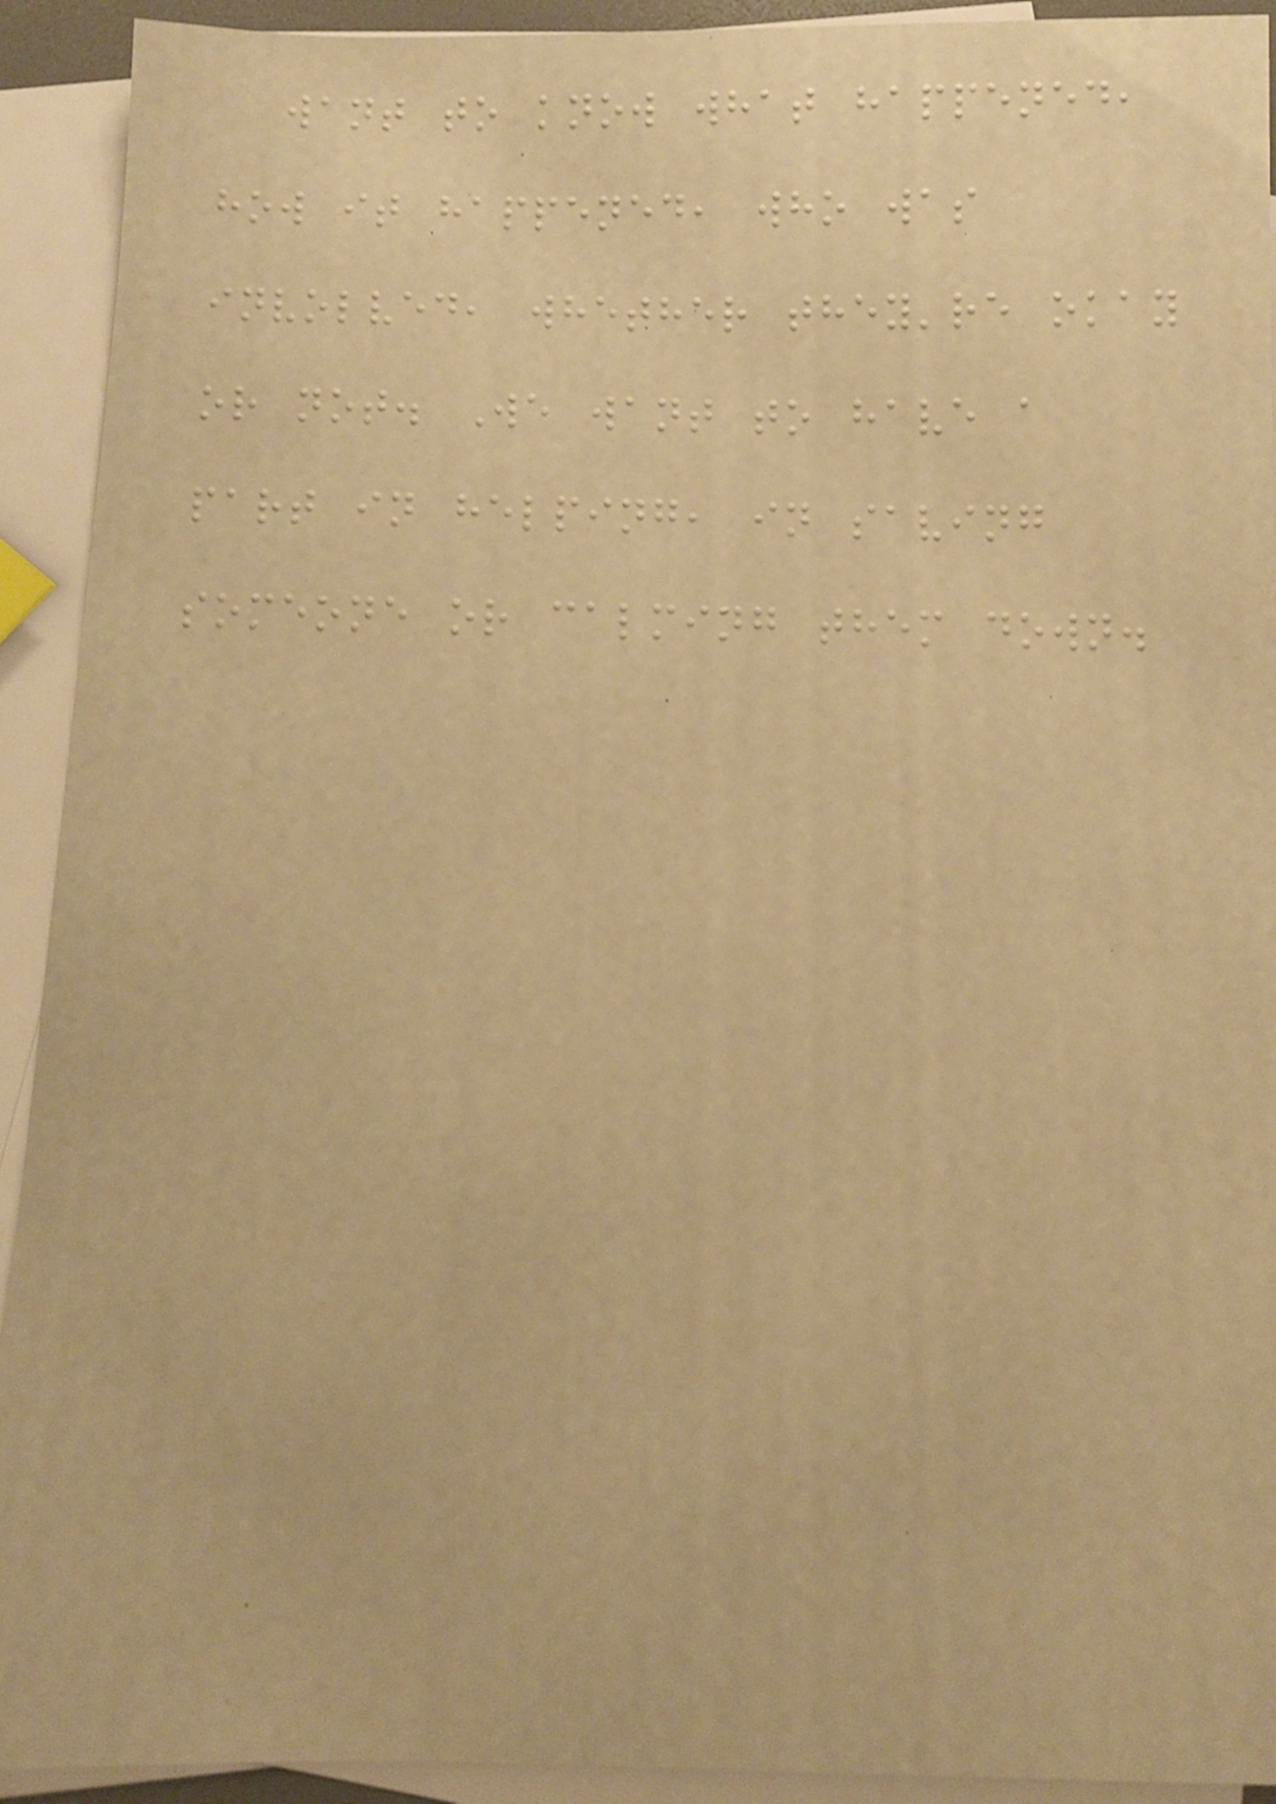want to know what happened,
how it happened, who was
involved, whether they're okay
or not. We want to have a
part in helping, in saving
someone or calming them down.
